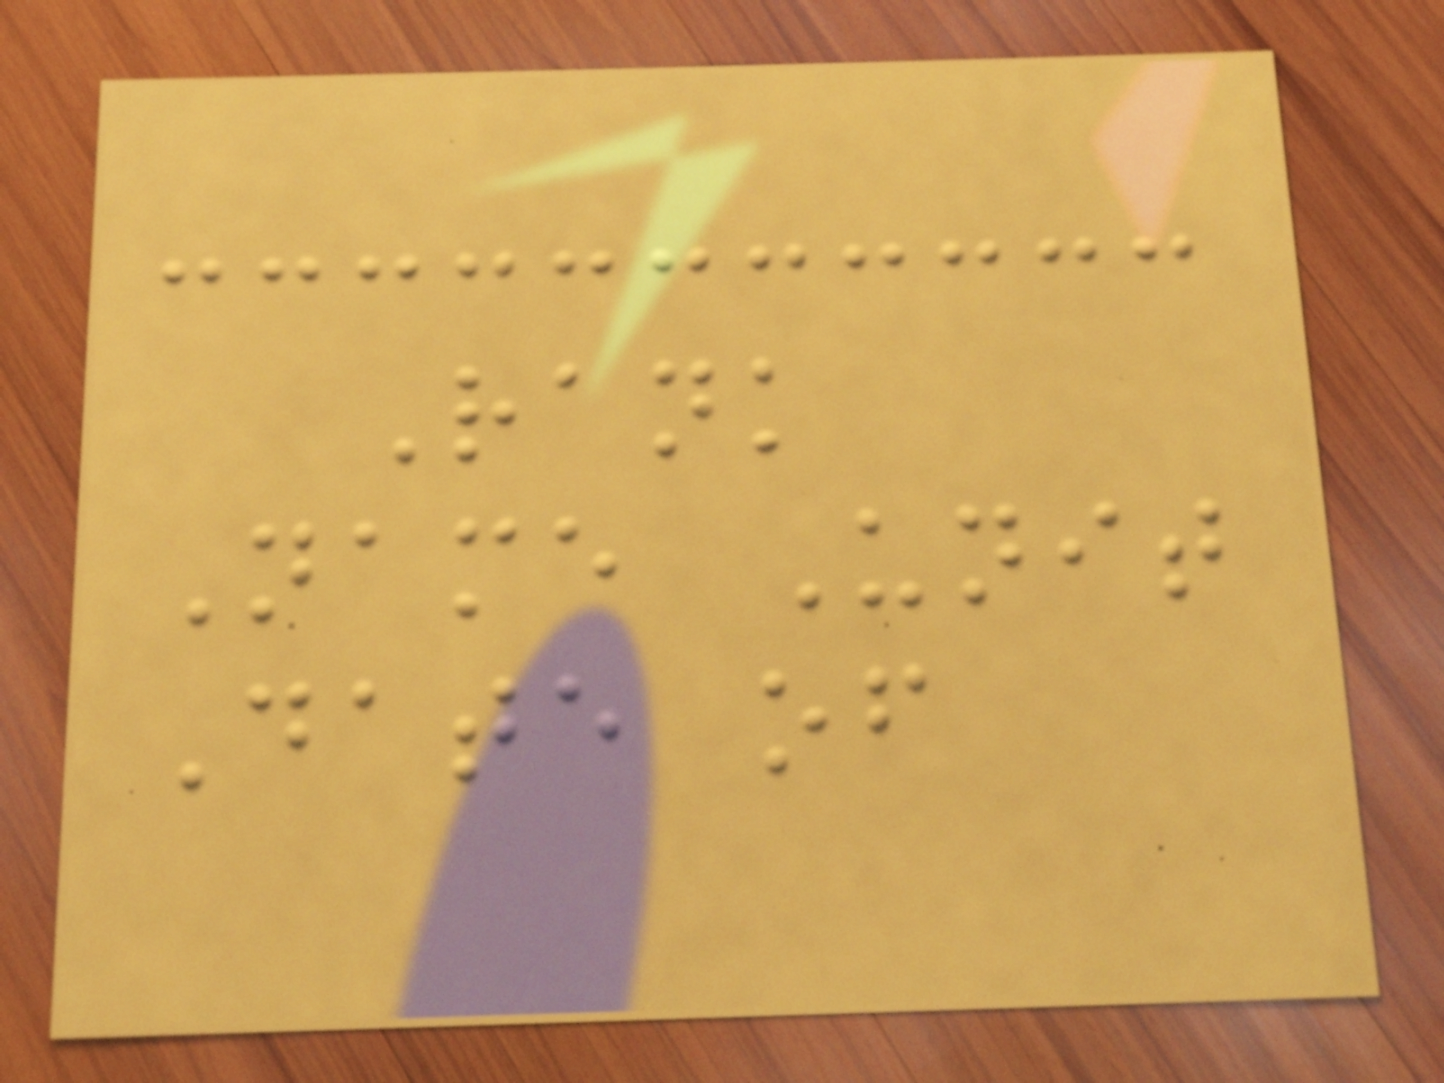Rank
Name Unit
Date of
